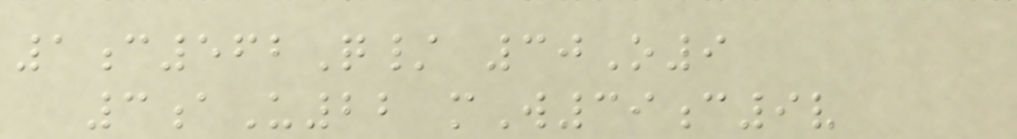1c562Q/ 30O9
3aU22 mW39c9v
